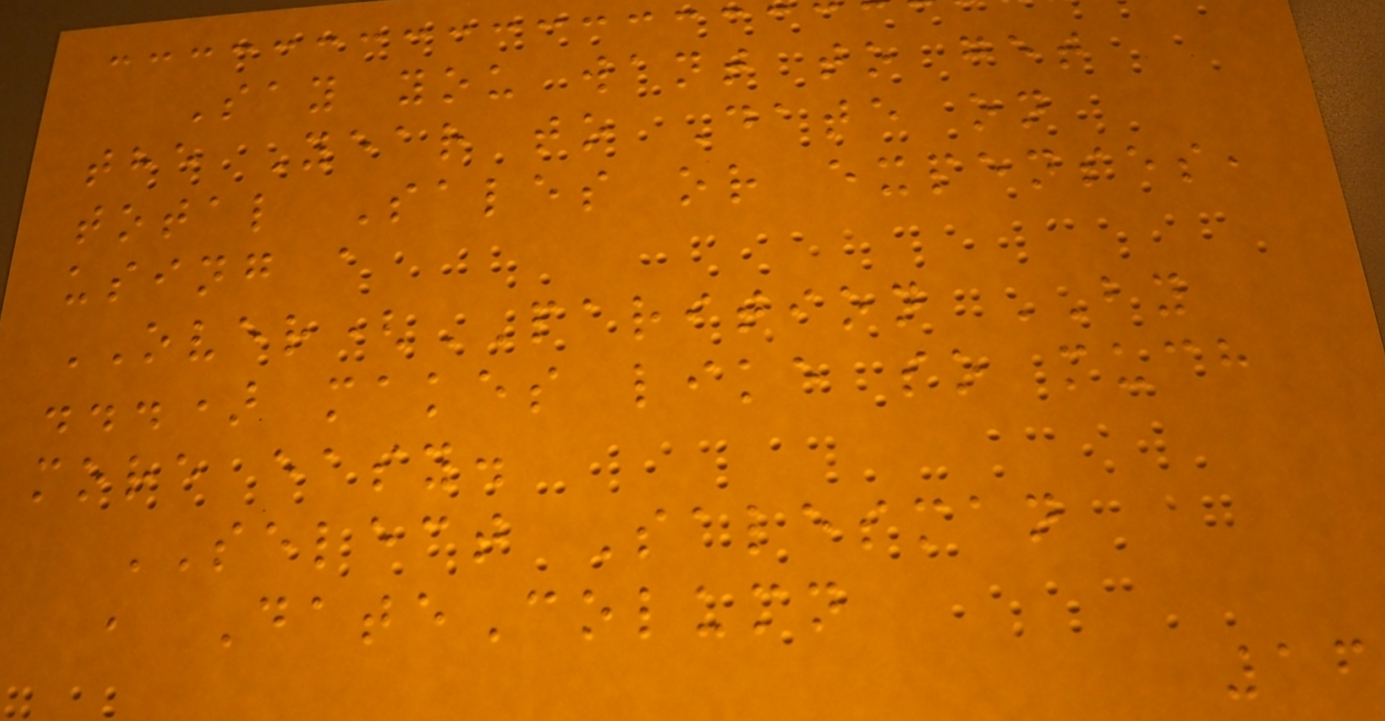Say you want to get
the Year to Date on
total Sales or expenses,
using a
OVER(PARITION BY
...) makes like so much
more easy.
SELECT Salesman
, DateColumn
16
